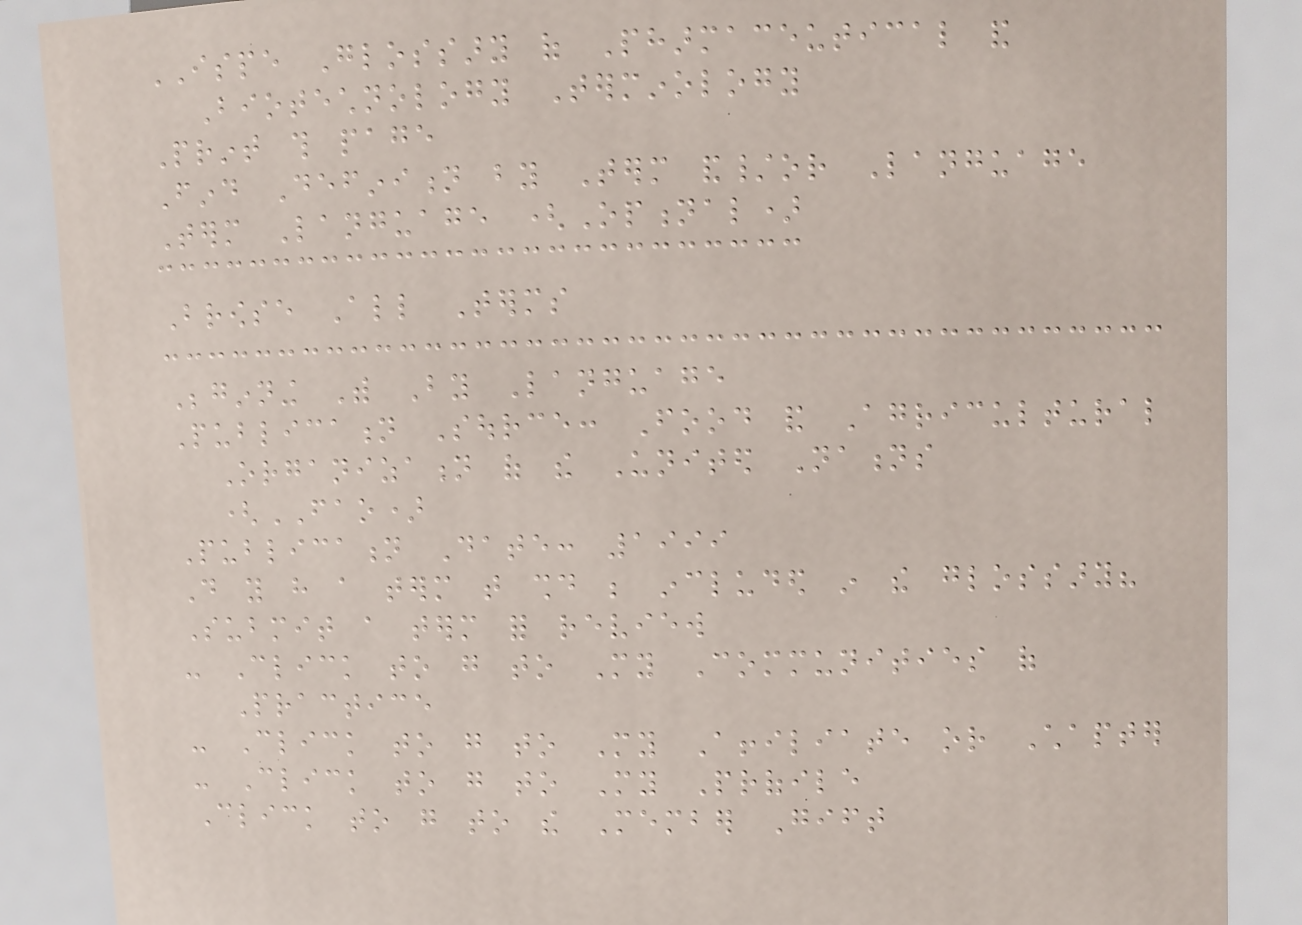ISPE Glossary of Pharmaceutical and
Biotechnology Terminology
Print this page
Find Definition by Term and/or Language
Term Language (Optional)
Browse All Terms
Beginning With By Language
Publication Source: Food and Agricultural
Organization of the United Nations
(FAO)
Publication Date: 1999
Do you have a term that should be included in the glossary?
Submit a term for review
- Click to go to My Communities of
Practice
- Click to go to My Affiliate or Chapter
- Click to go to My Profile
Click to go to the Member Gift
